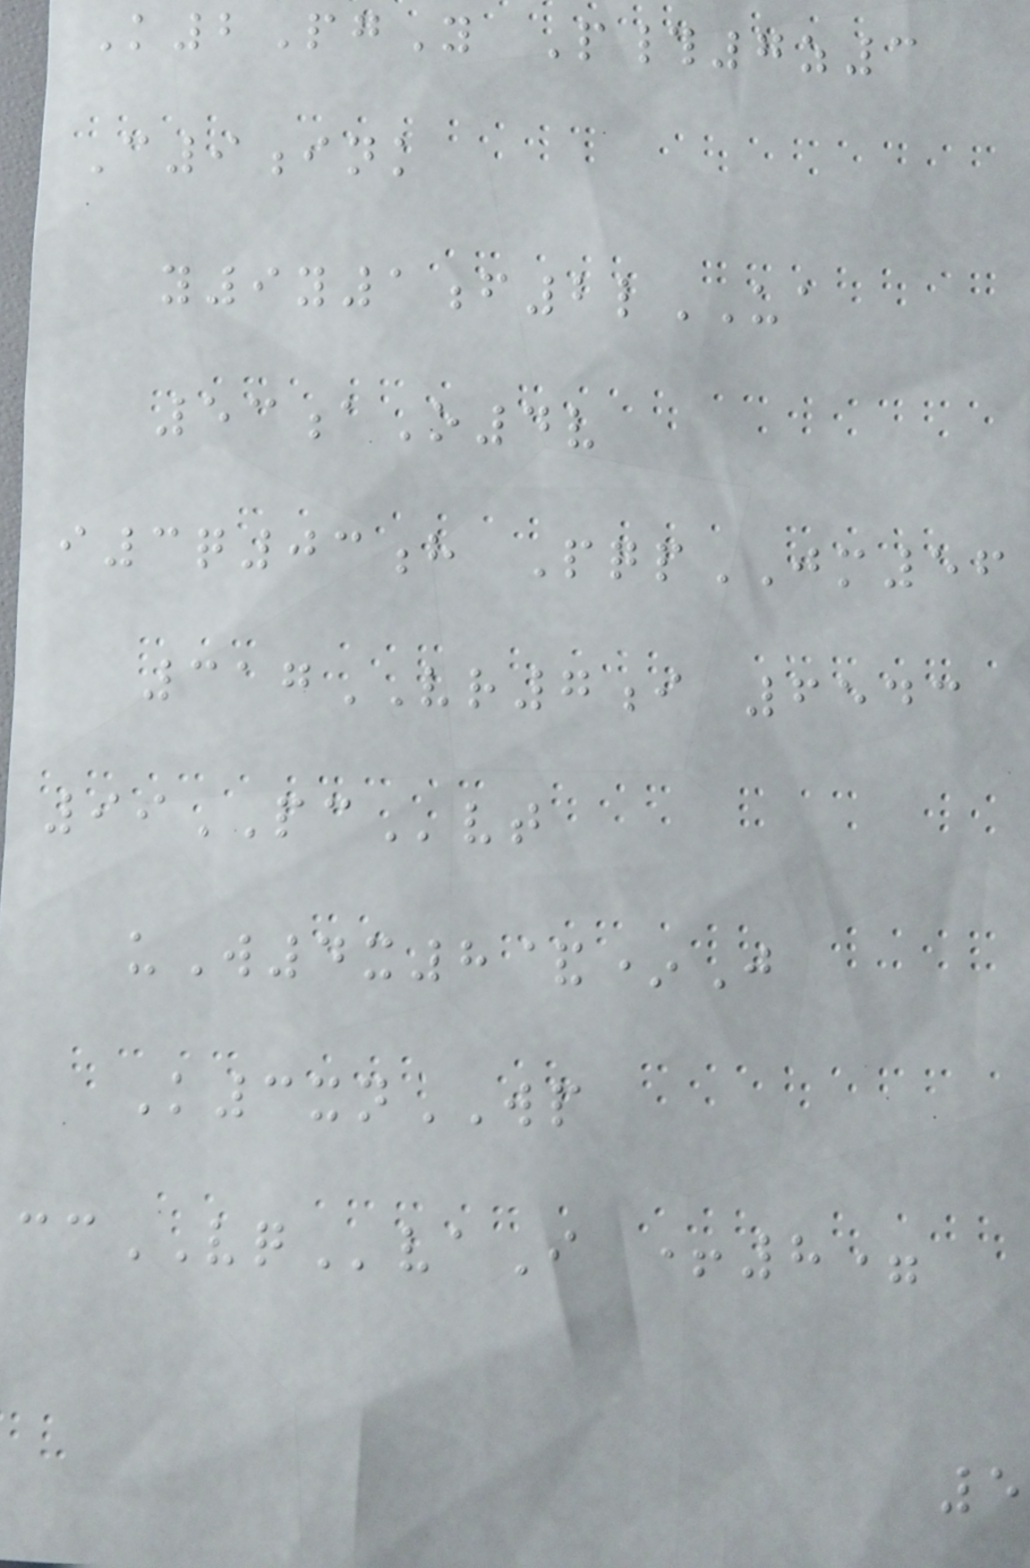K2PgY P#7z3
C9ink
y9y1f2lUA
53aO4v
i3q03h PqpJM56
317VR7i 6543
99PCvt
uW4x8&*J
K3xnWP
ccVQvaI +8=
5
